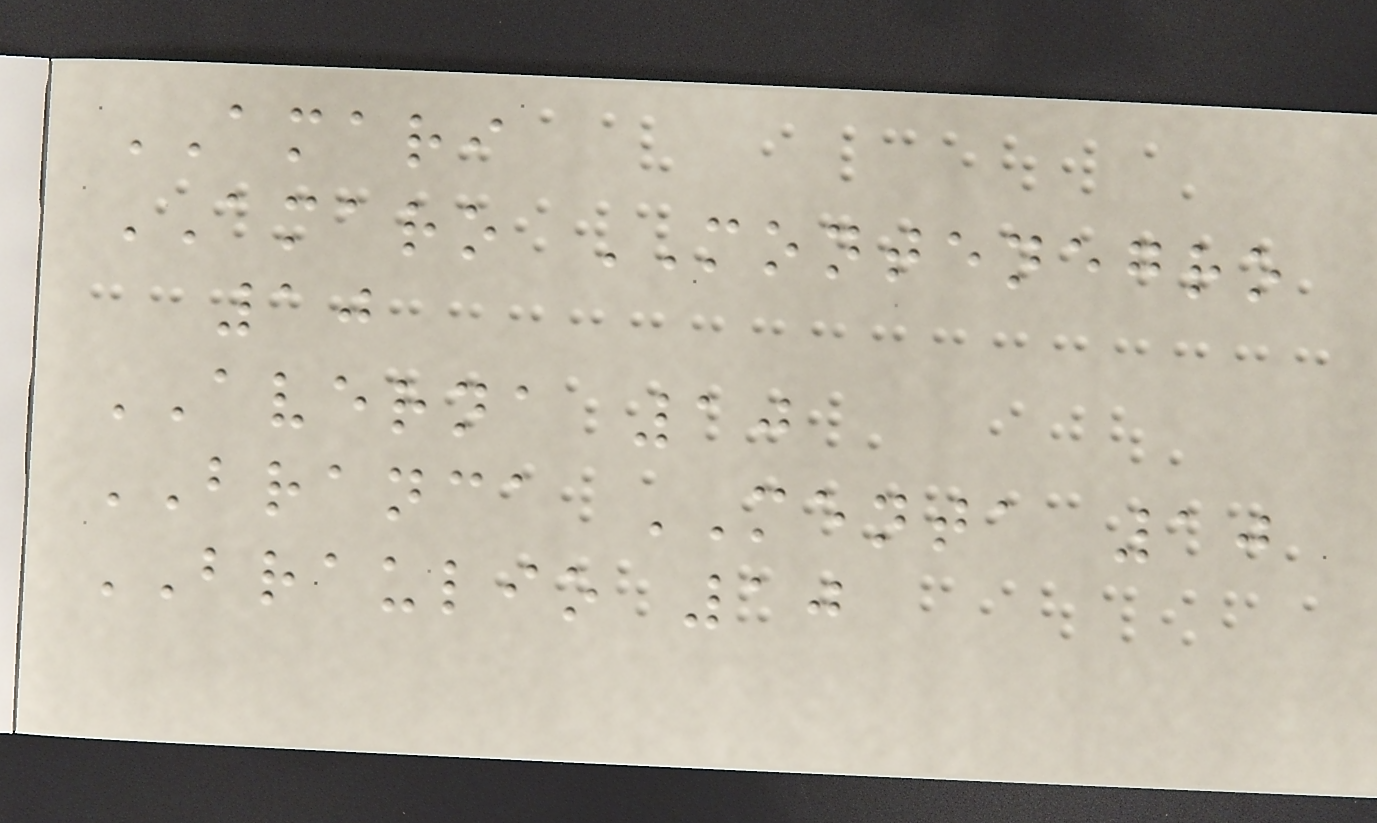AMARI
AMARO MONTENEGRO
10
AVERNA 10
BRANCA MENTA 10
BRAULIO 10
